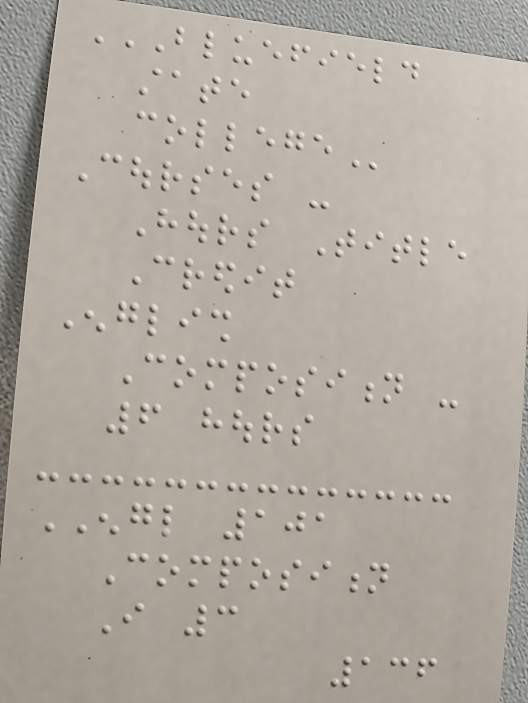BLUEFIELD
STATE
COLLEGE
Courses -
Hours Title
Credit
English
Composition -
6 hours
ENGL 101
Composition
I 3
136
